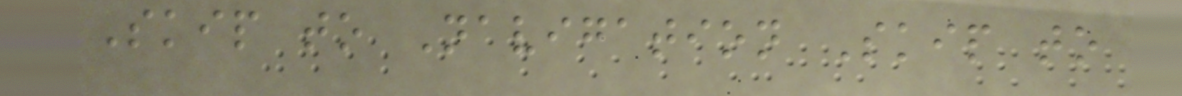Skip to Navigation Skip to
